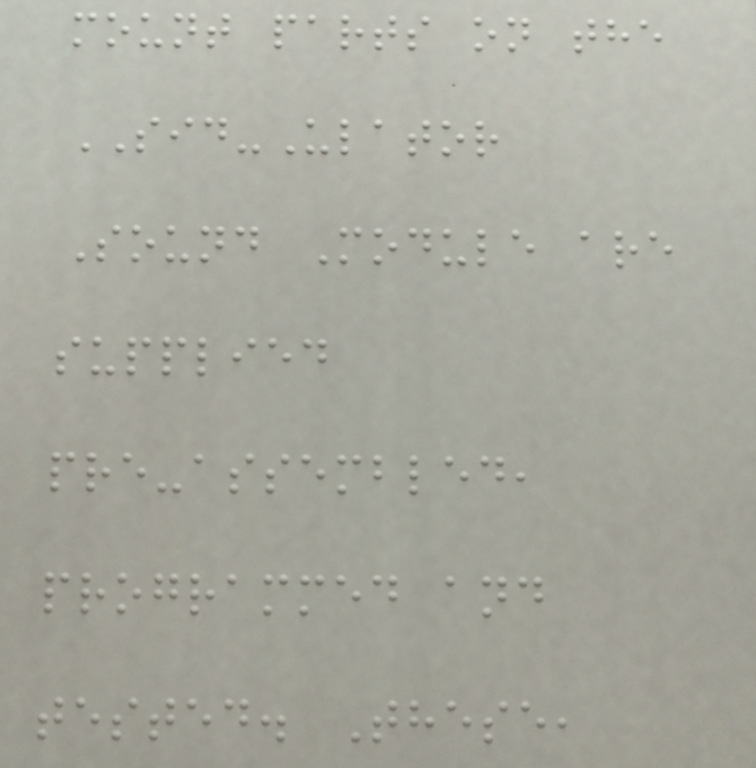mount parts on the
SID-Ulator
Sound Module are
supplied
pre-assembled,
programmed and
tested. These,
